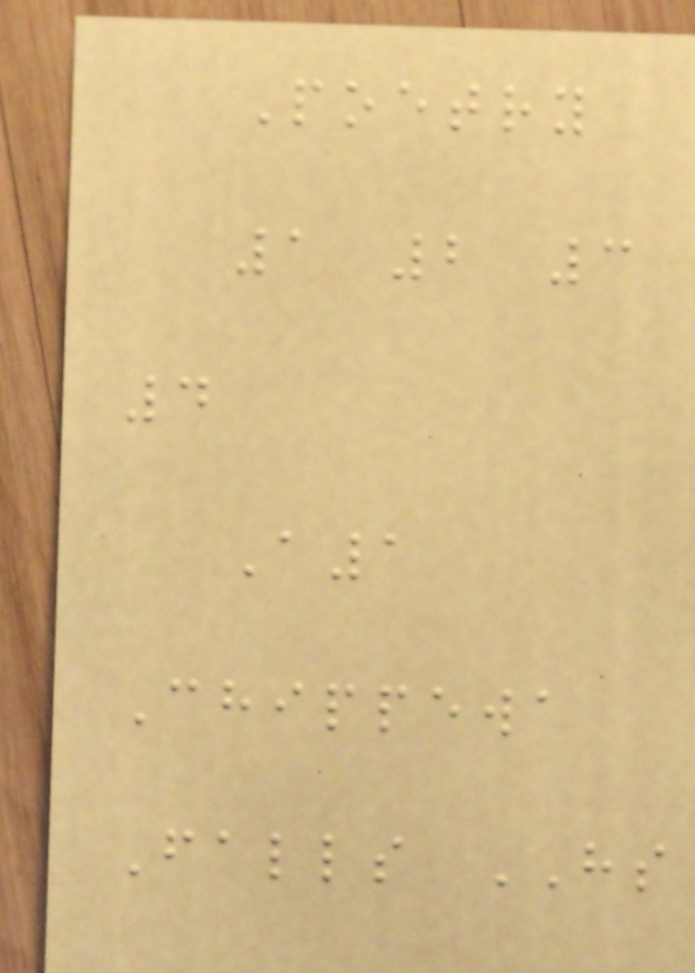Poetry
1 2 3
4
A1
Chippewa
Falls HS
